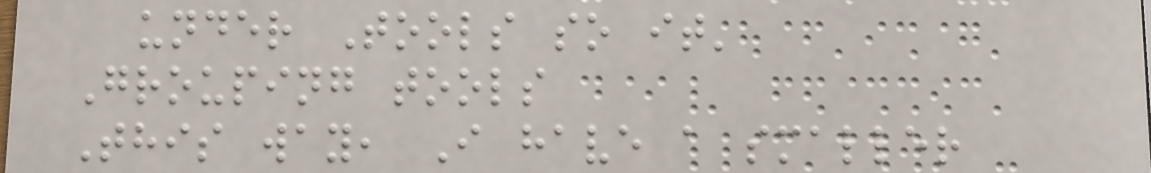under Tools so it'
Grouping tools
This way, I have a smaller
